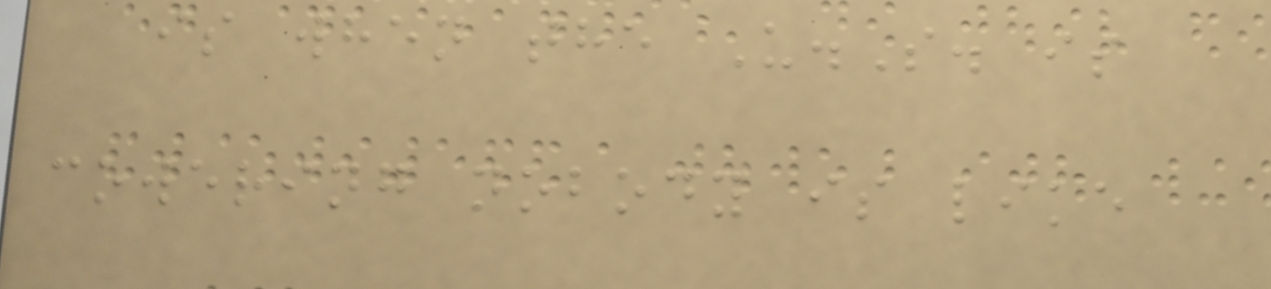is when the U.S. is
cowering nobody is like
